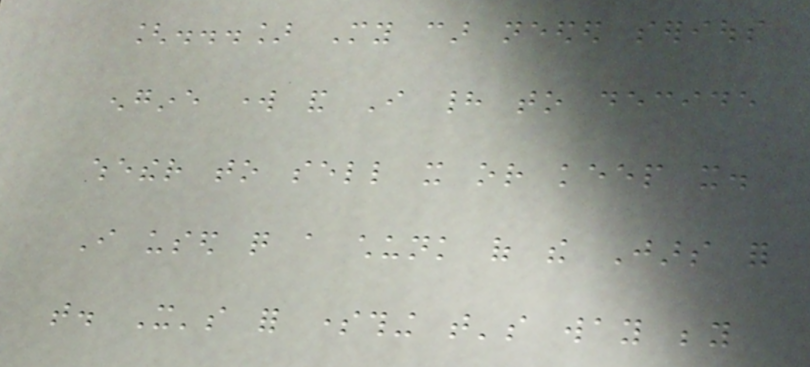[...] My car needed serious
engine work and I had to decide
whether to sell it or keep it.
I used quite a chunk of the Jars for
that. It's for something that's way beyond
